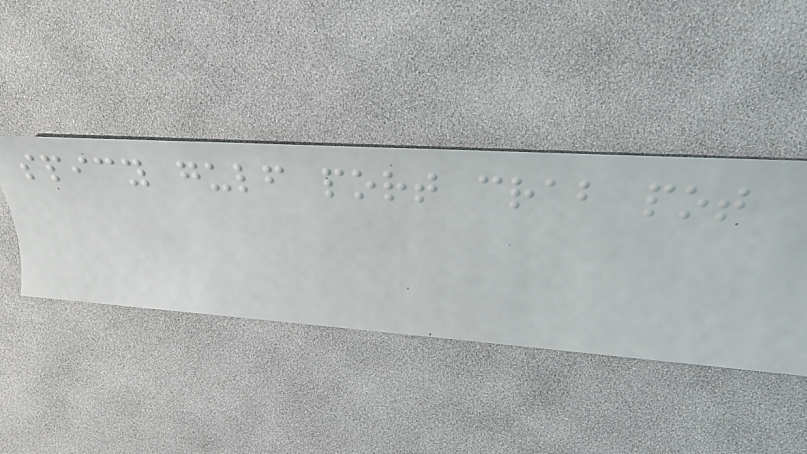spicy gulf port crab pot
